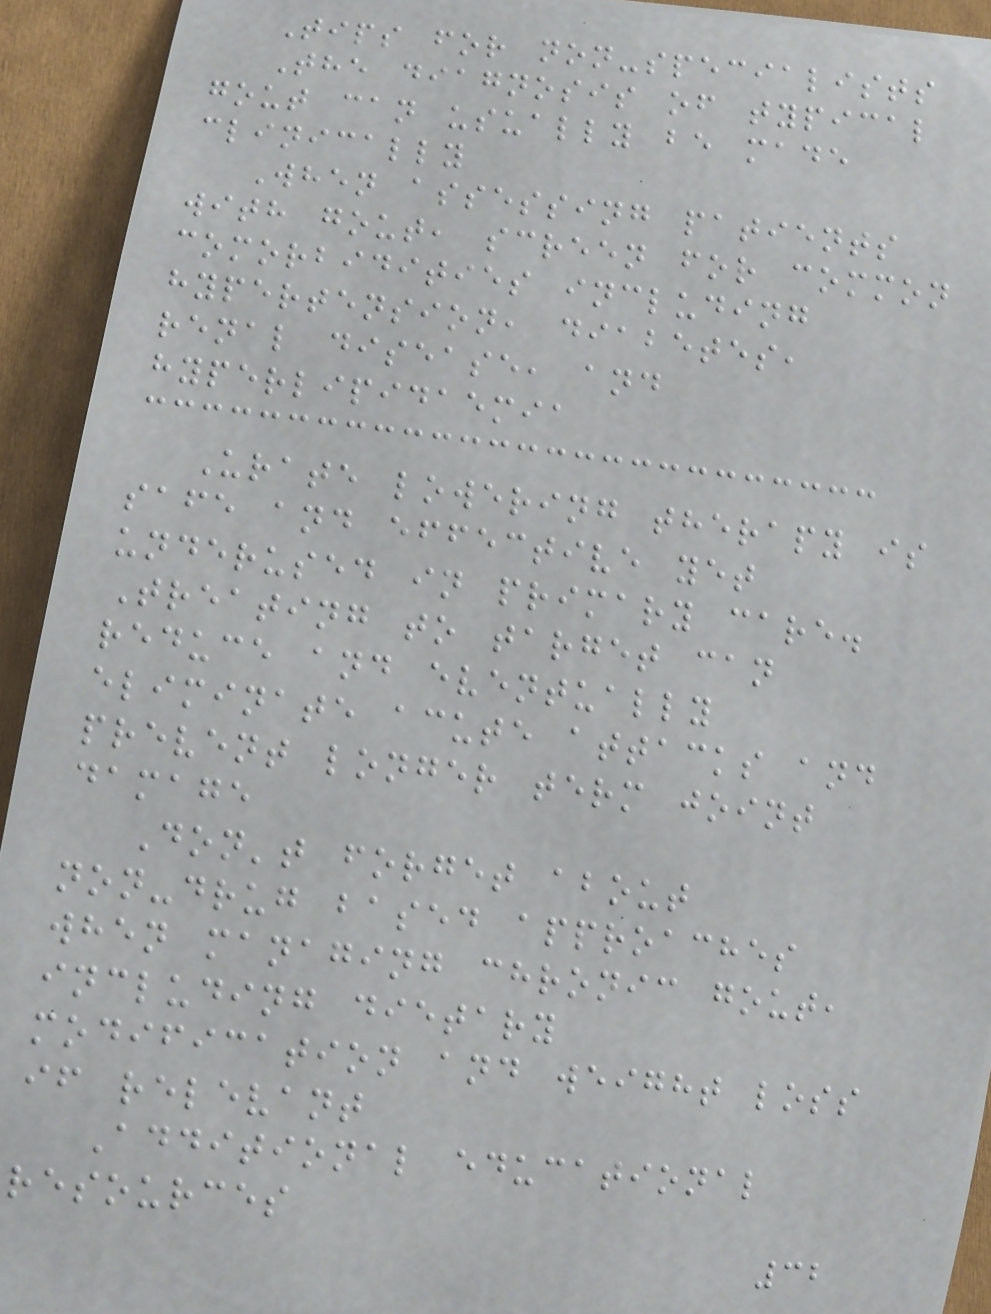Tips for non-specialists
The diagnosis of typical
gout can usually be made
clinically
When assessing patients
with gout, screen for common
comorbidities including
hypertension, diabetes,
renal disease, and
hyperlipidaemia
Urate lowering therapy is
safe and effective yet
underused in primary care.
Treating to target can
reduce and eventually
eliminate acute attacks and
prevent longer term joint
damage
Don't forget about
non-drug based approaches
when managing chronic gout,
including dietary
modification and weight loss
if relevant
Additional educational
resources
32
